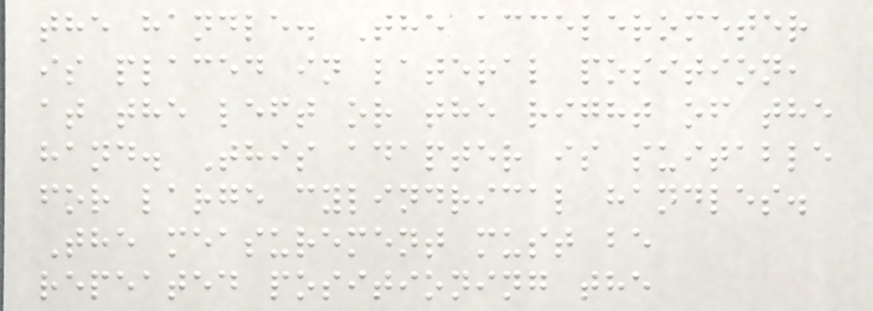the handle. The accelerometer
is placed in lateral position,
at the left or the right of the
hand. This adapter is suitable
for large cylindrical handles.
The measurement must be
repeated positioning the
